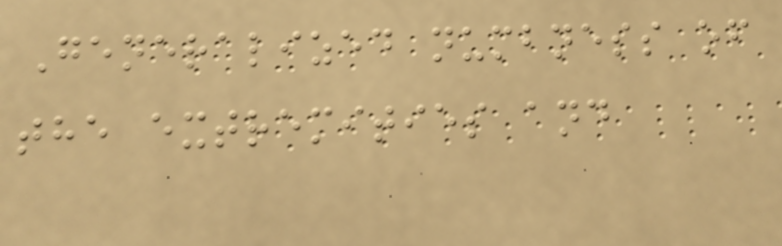Generalized numbness of
the extremities and
